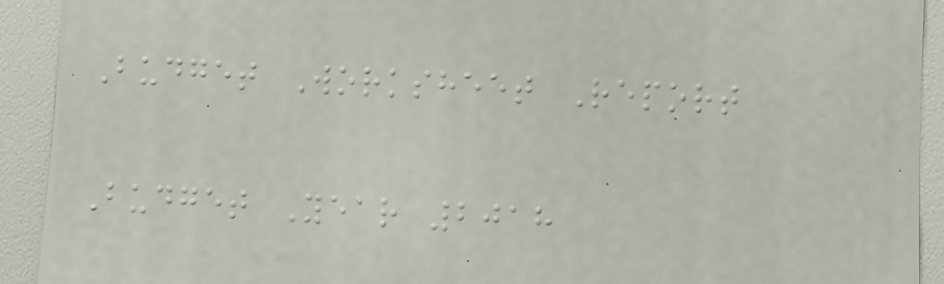Budget Worksheet Report
Budget Year 2018
